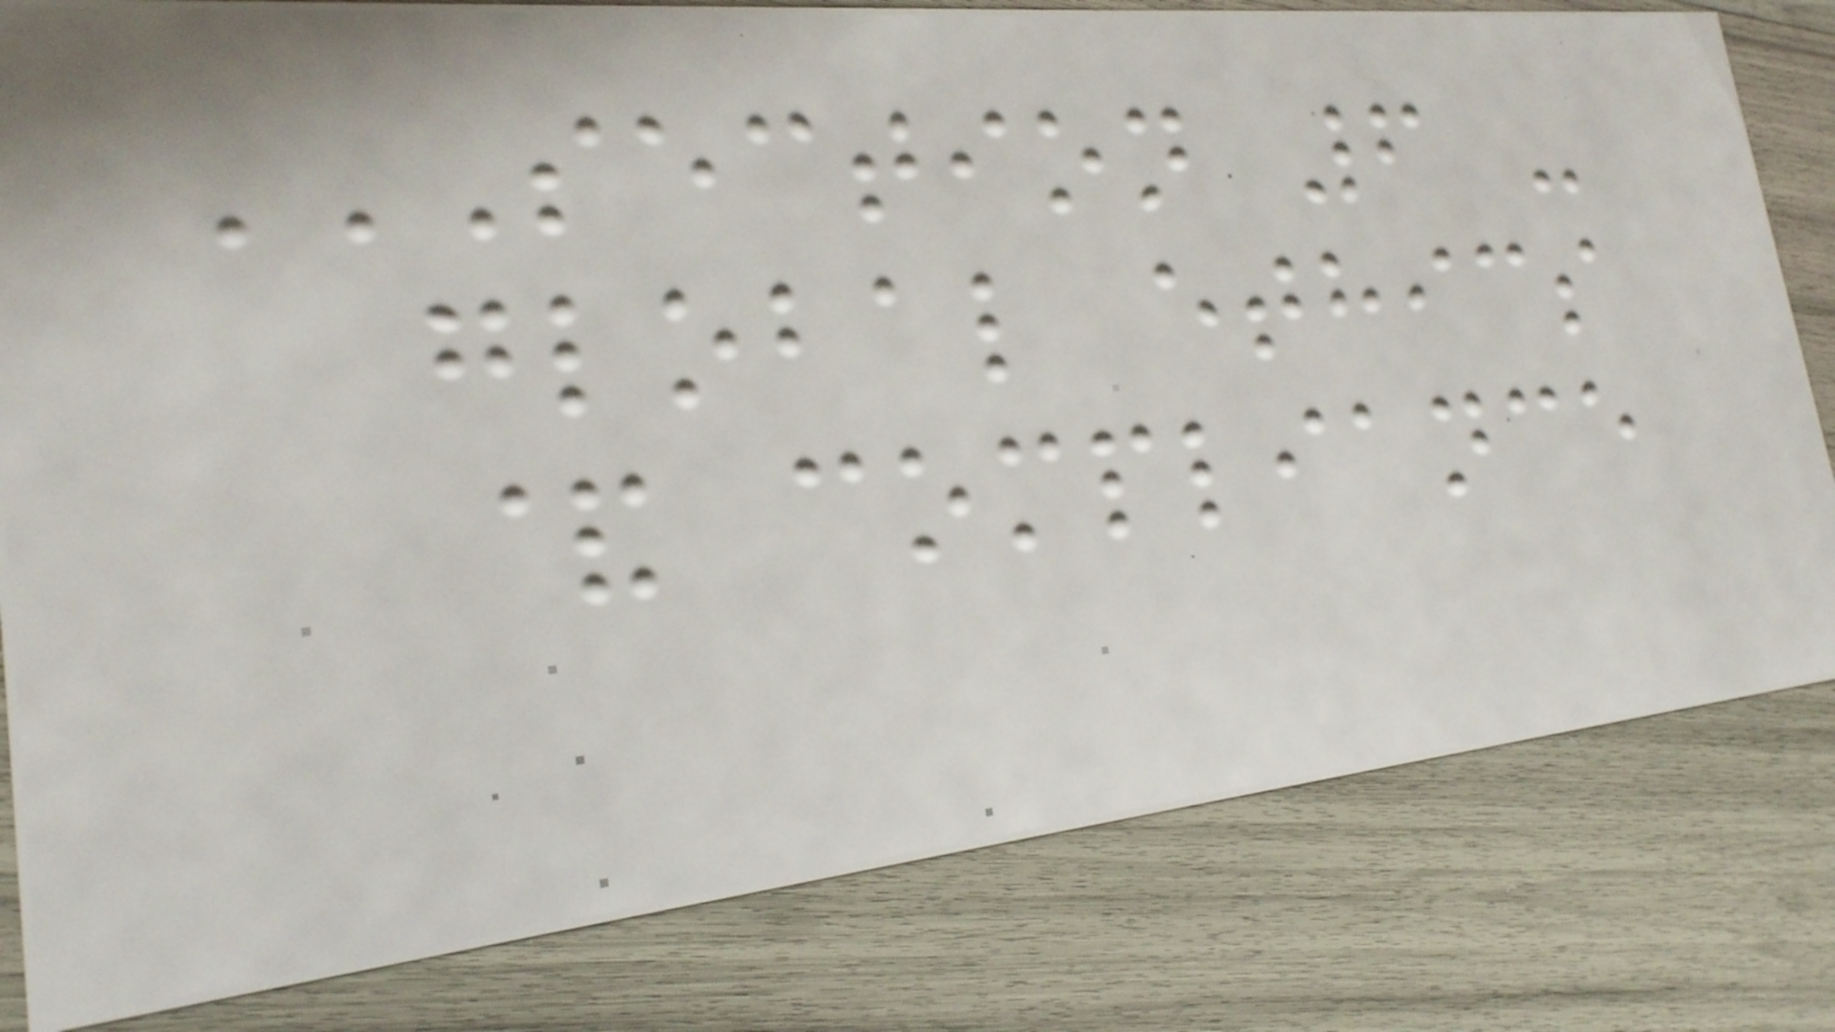SECTION 6 -
GLOBAL ETHICS
& COMPLIANCE
